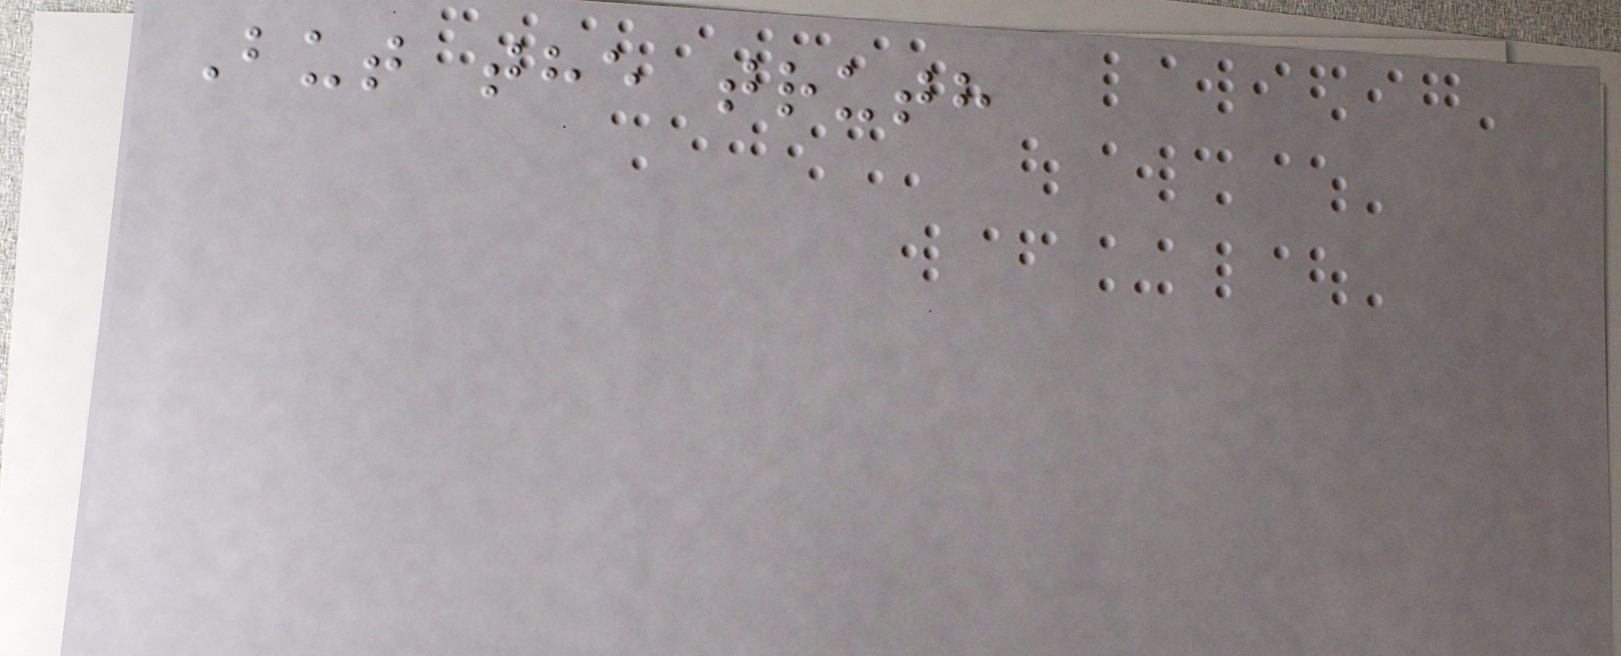But the truth
